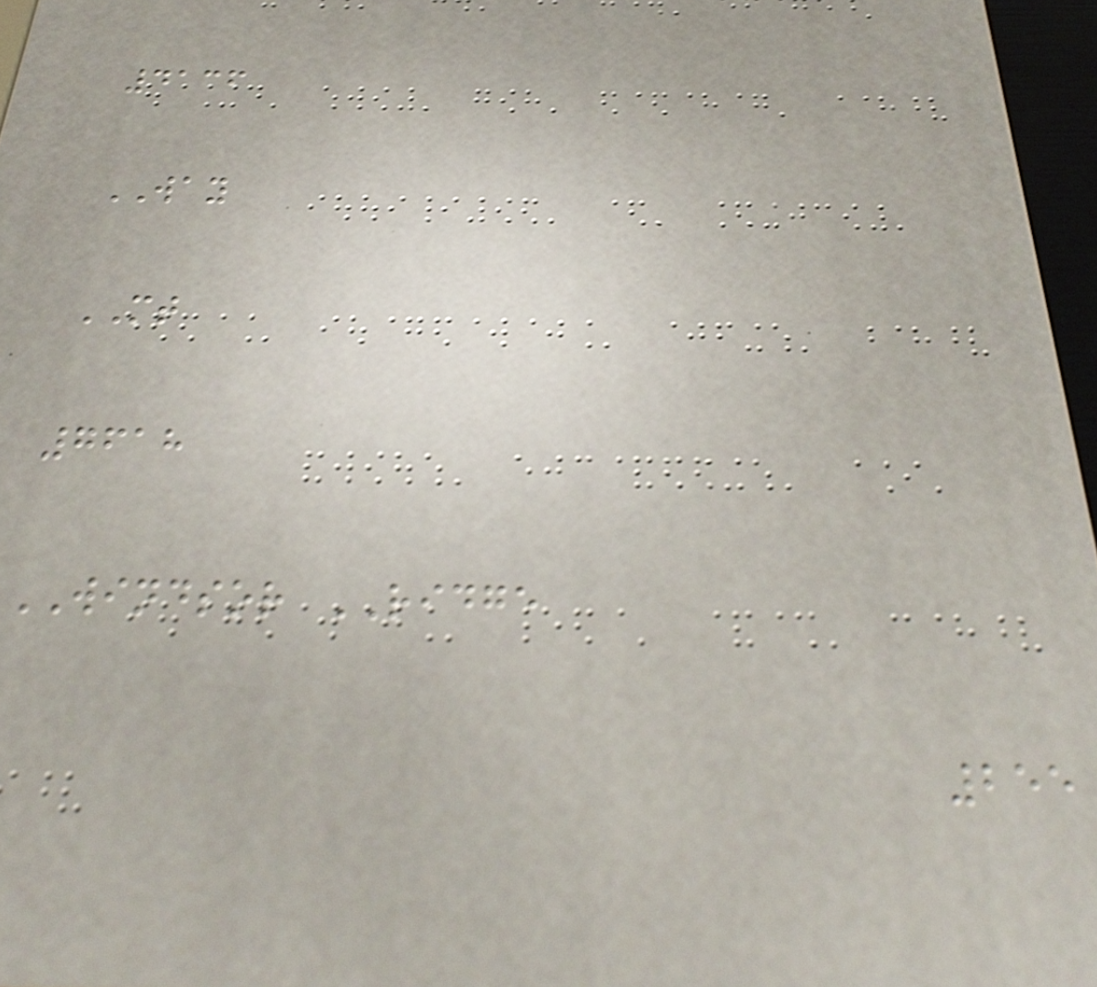4136
WAY
MT
7618
WINDSOR RIDGE
255
